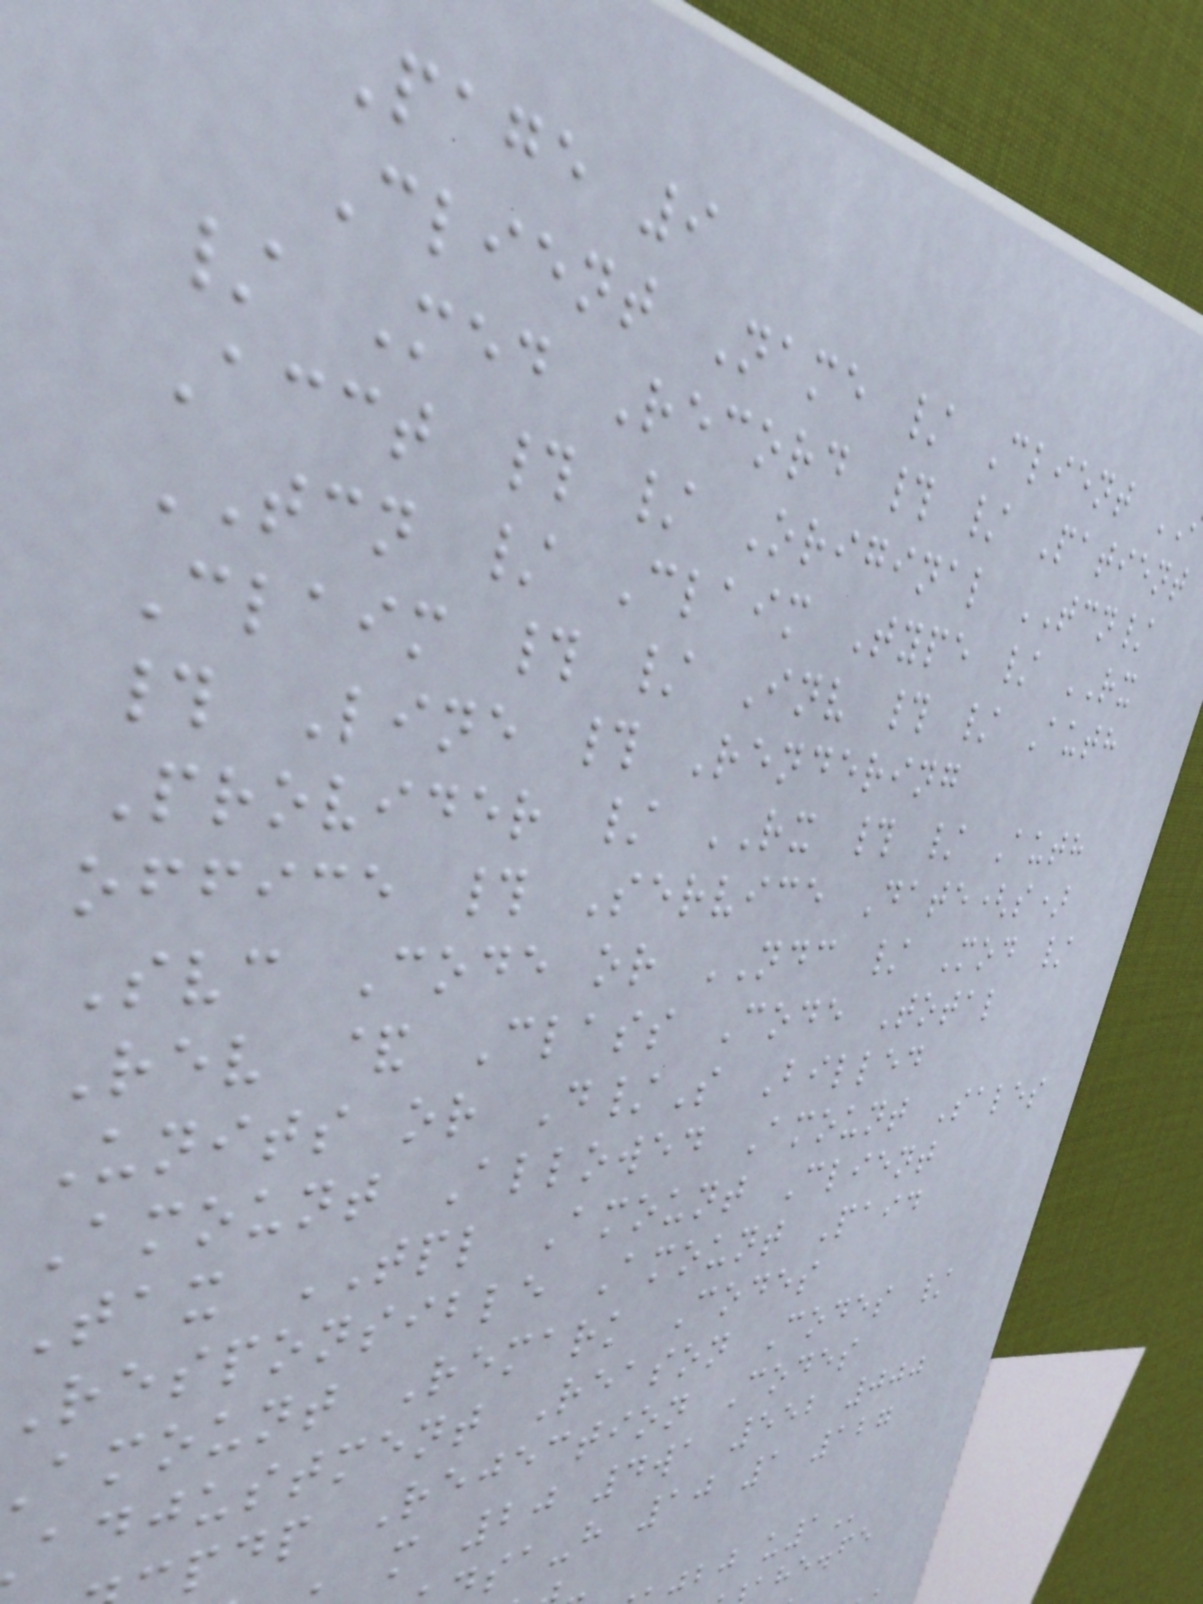Page 9
Client Name / Client
/ Med Record # / Patient
Acct # / Original TCN/
TCN / Claim Type / RX
Claim # / Inv # / Auth
# Line # Rendering
Provider / RX # / Auth
office # Service Date(s)
Svc Code or NDC / Mod /
Rev & Class Code Total
Units or D/S Billed
Amount Allowed Amount Sales
Tax TPL Amount Client
responsible Amount Paid
amount Remark Codes
adjustment Reason Codes /
pdp Rejection Codes
m 20 4wa 552 000
sa-h 10 1 127
